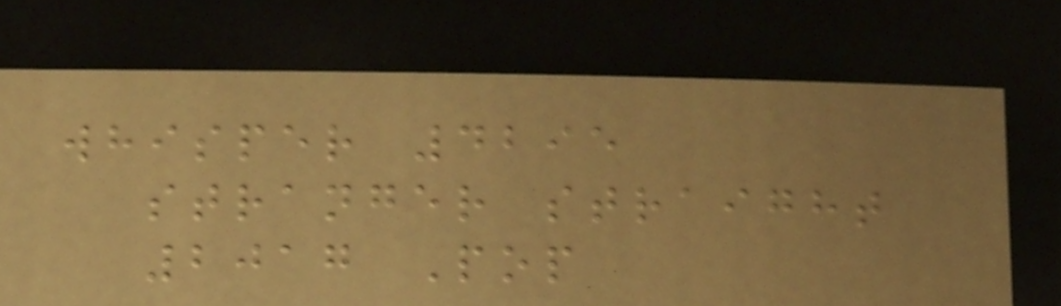whisper 4295
stranger straight
2017 Pop
